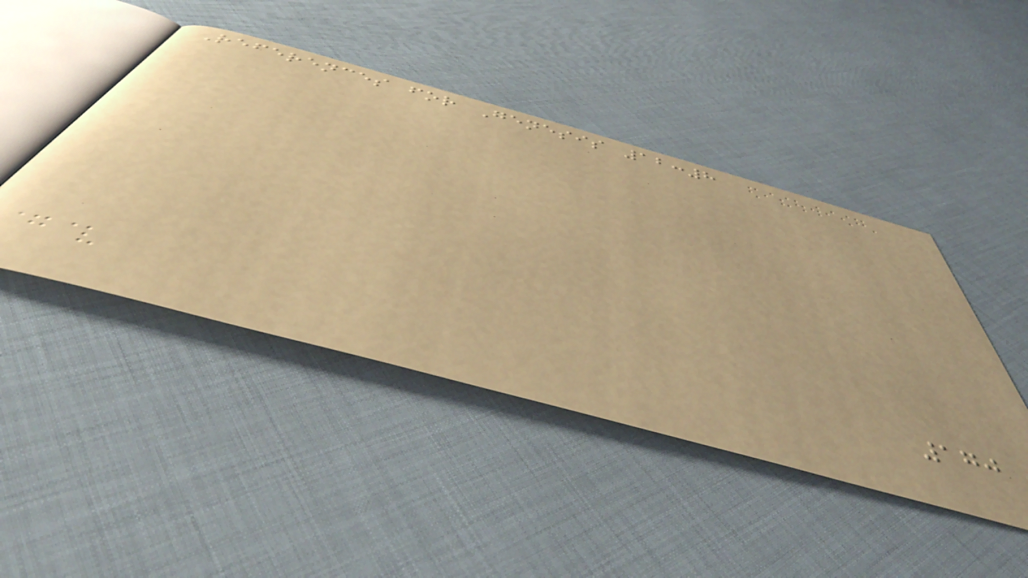References for Genesis 12:8
170
